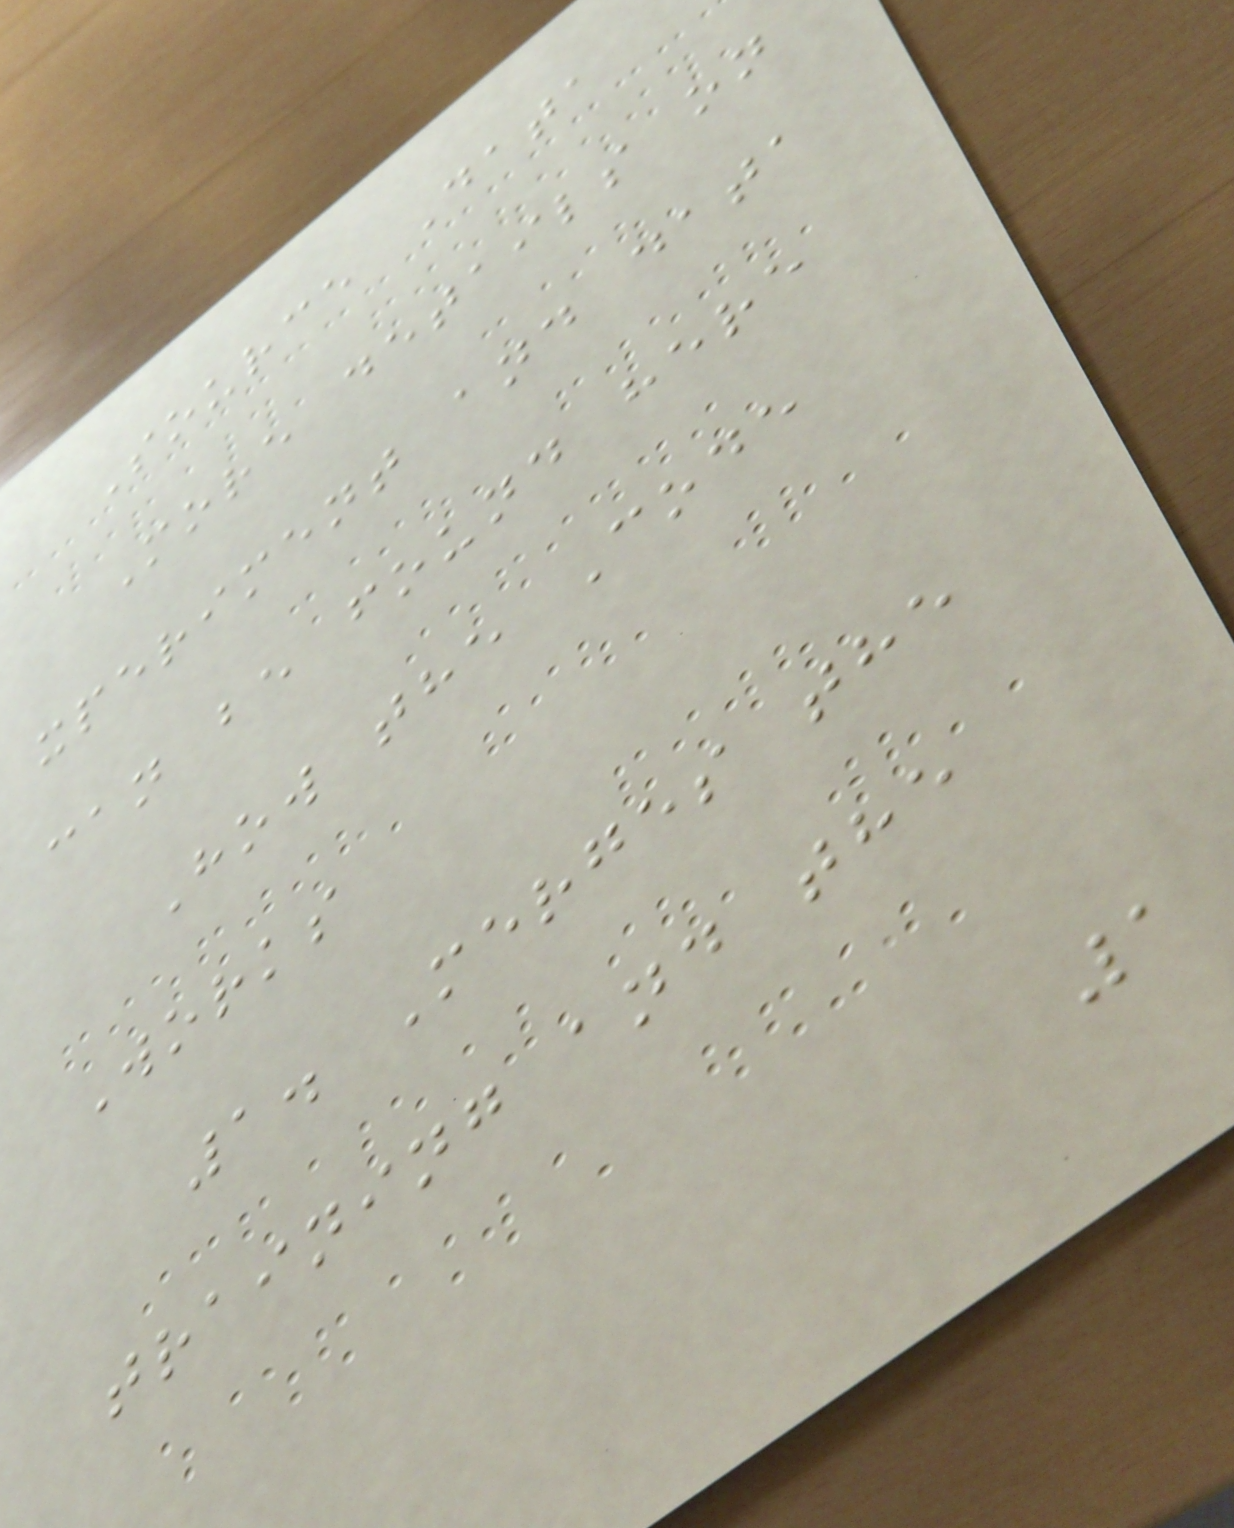Source Data
More details on
xperiment and data
can be found here
How the Code
Works
1. Merges the
training and the
1
